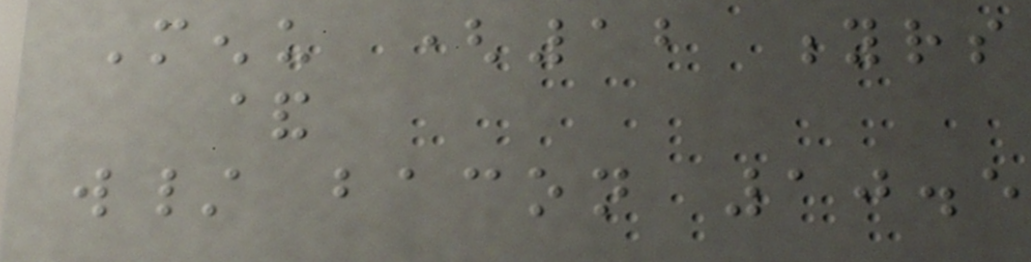Menu (12 yrs
&
w/ bacon 10.5
